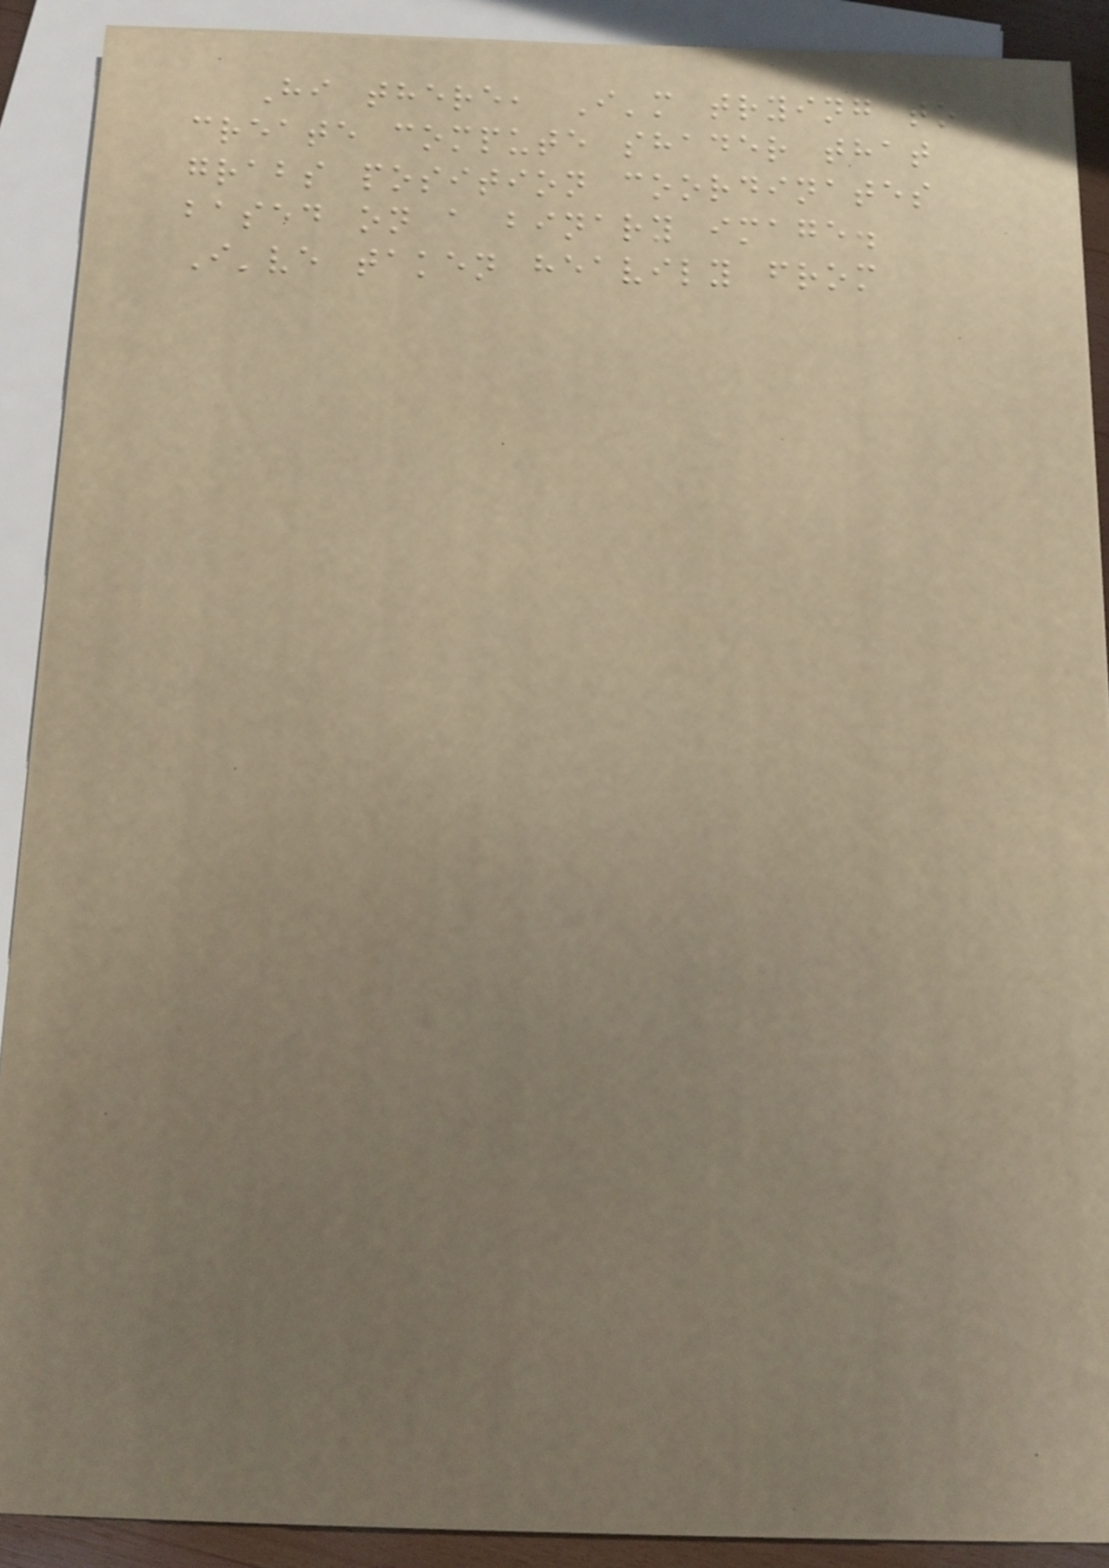Hi there, I'm trying to
create compute shader that
grabs position coordinates
based on a binary image.
I've taken heavily from
